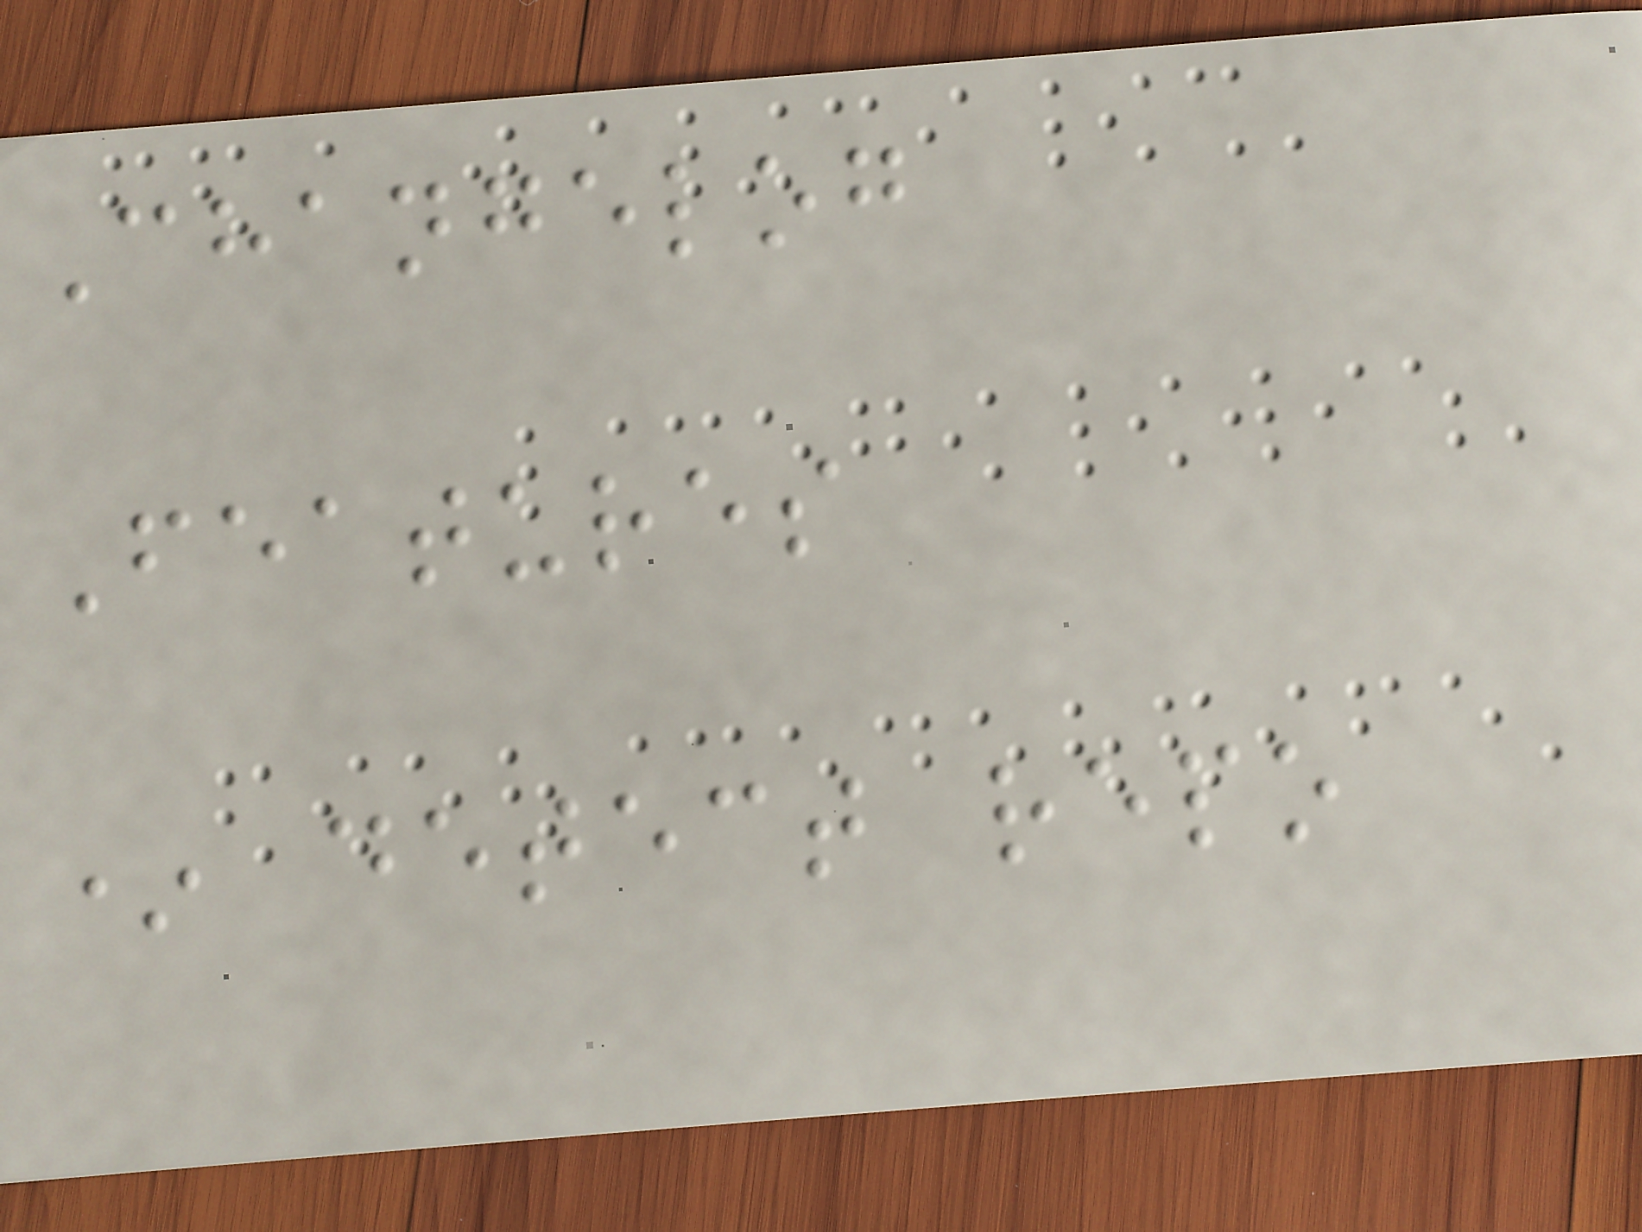Changelog
Features
* detect repo
